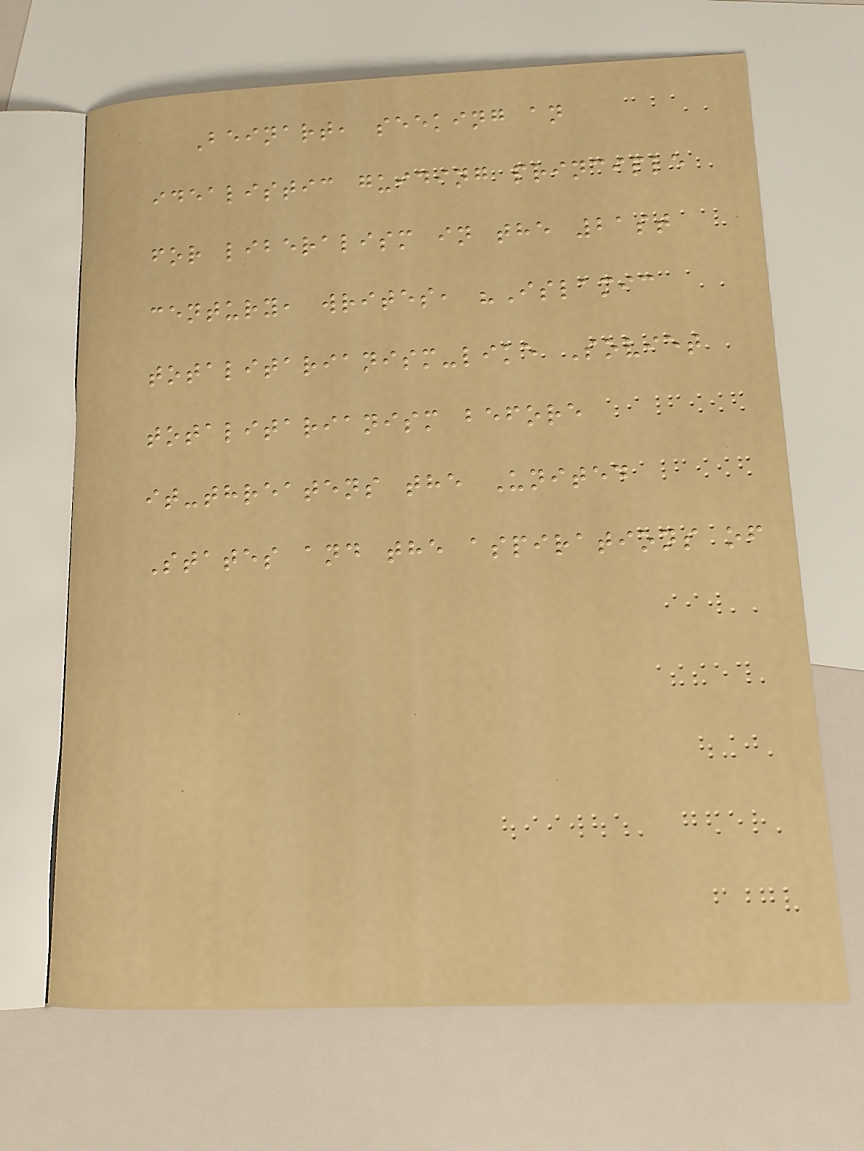Beinart, seeking an
idealistic guiding principle
for liberalism in the 21st
century, writes, "Islamic
totalitarianism-like Soviet
totalitarianism before
it-threatens the United
States and the aspirations of
